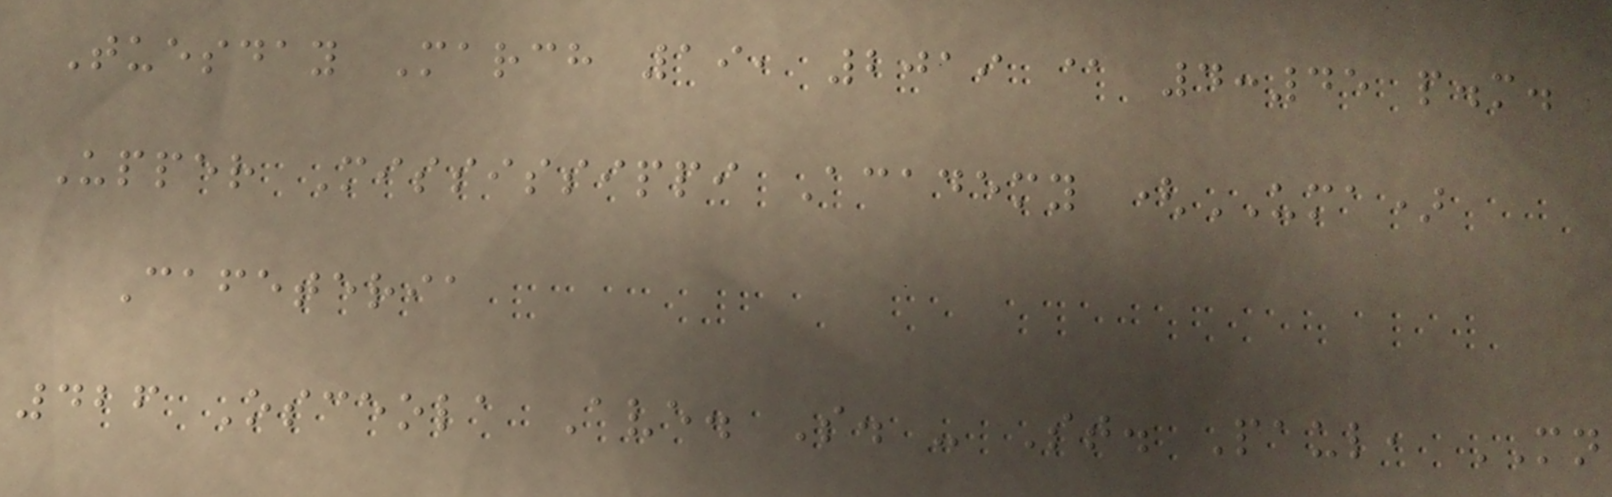Tuesday March 19, 2019 @ 4:45 p.m.
Upper Mississippi Academy (UMA)
Cafeteria
426 Osceola Ave. S. - St. Paul, MN
